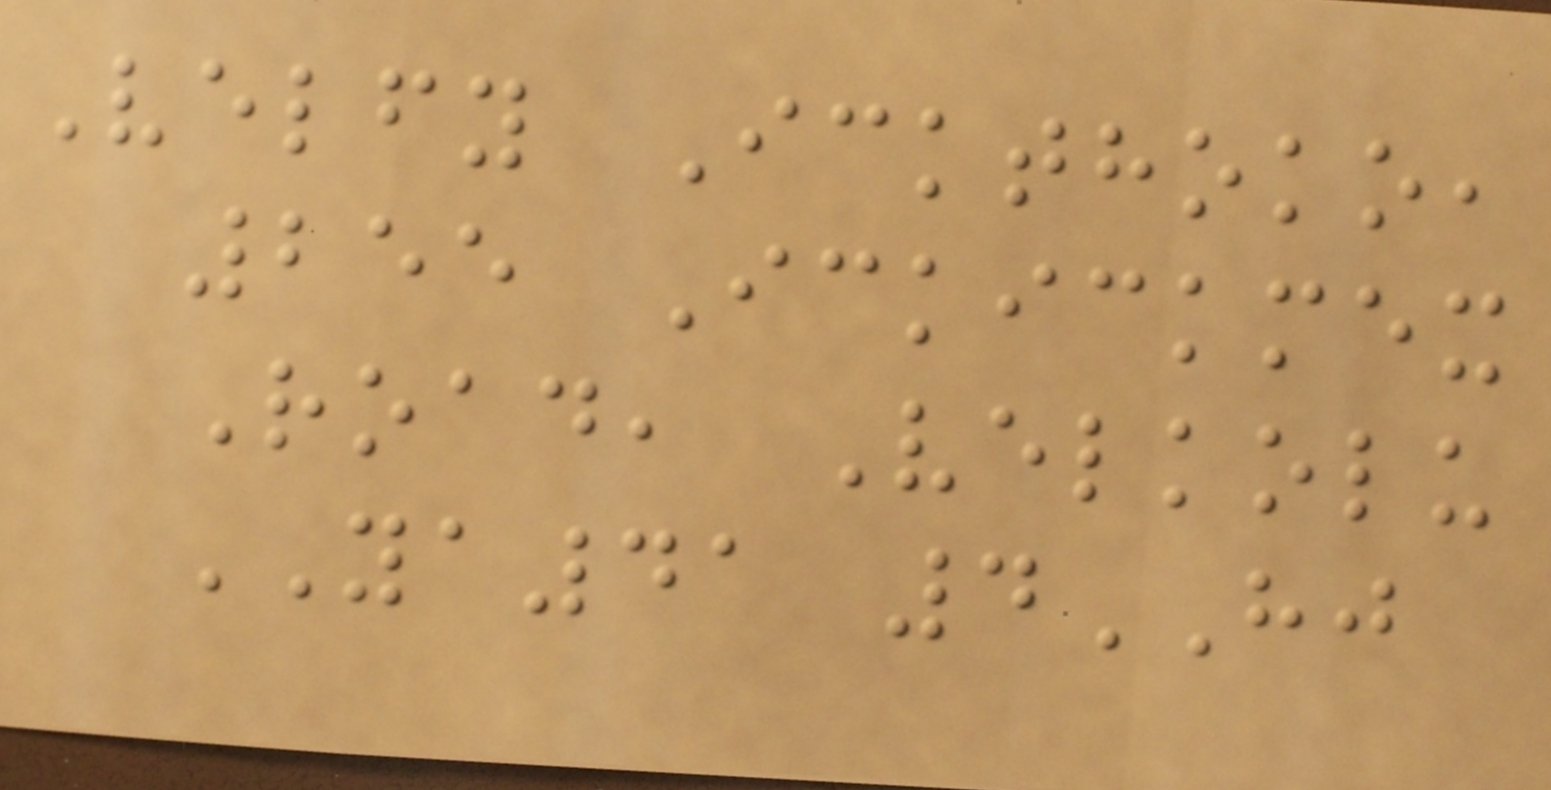Velfy Ickthoko,
255 Ickickmex
Road, Velkolu
YA41 4HJ
